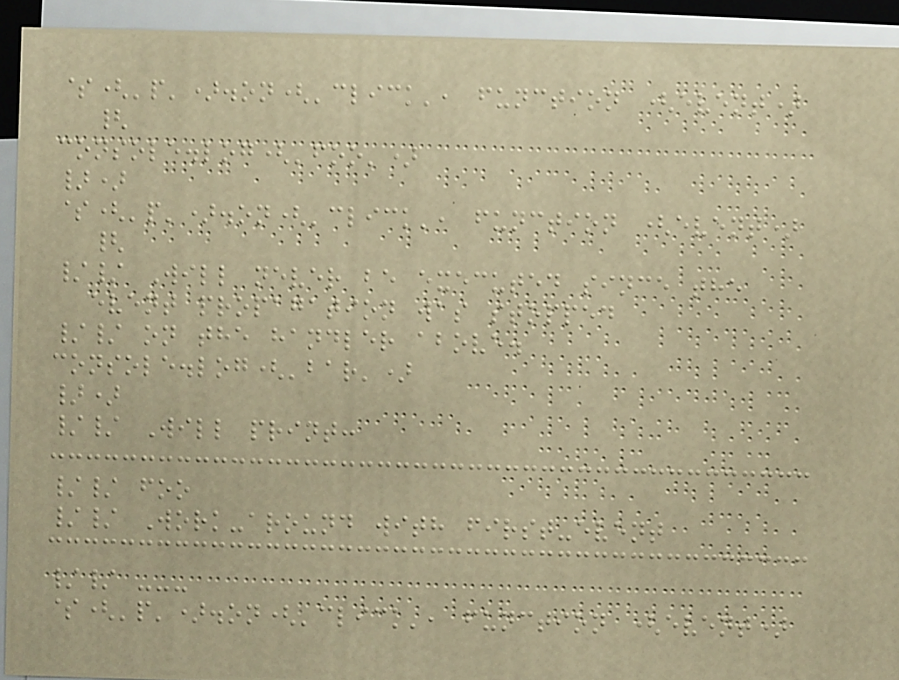$('p').on('click', function (event)
{
console.log('foo')
})
$('p').on('click', function (event)
{
// Will never be executed since the
event propagation was stopped
// on the handler above.
console.log('bar')
})
// Will print:
// foo
// Work-around with first-event
// ---
$('p').on('click', function (event)
